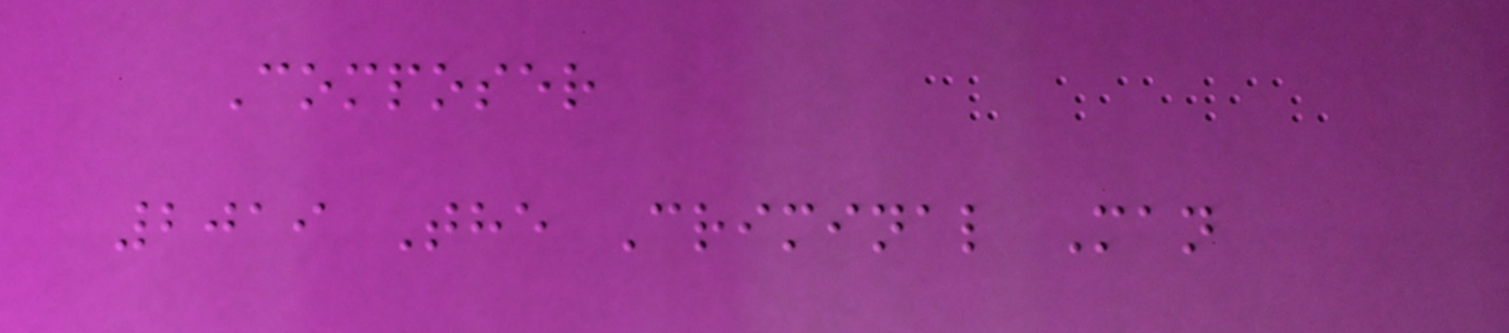Composer
2019 The Criminal Man
